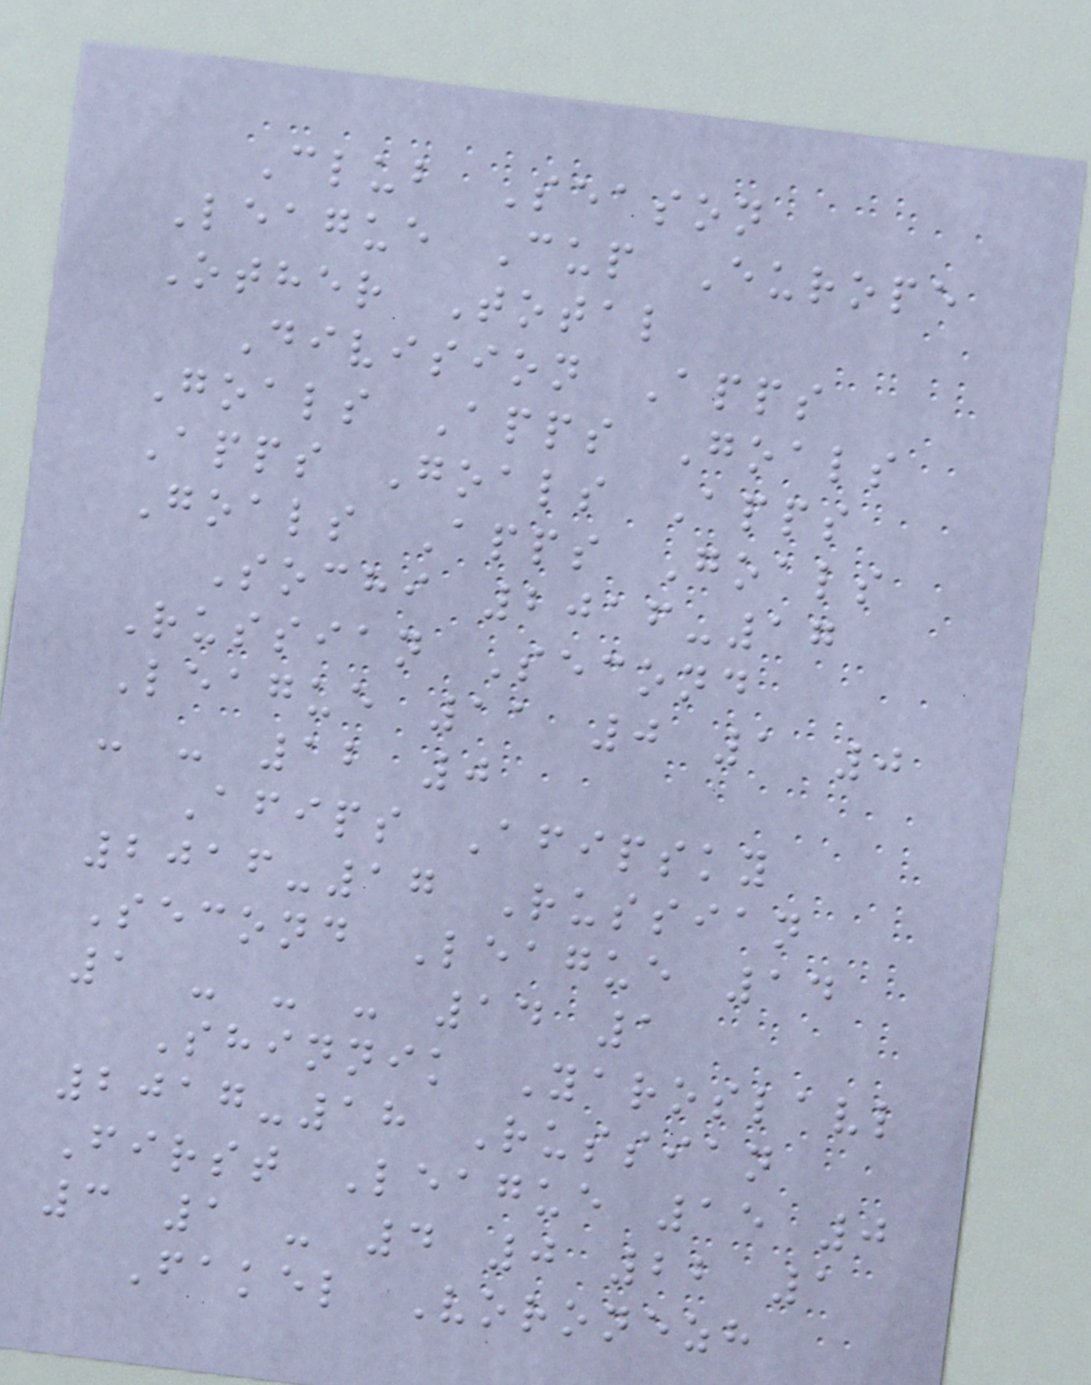Club Season
League Cup Europe
Other Total
Division Apps
Goals Apps Goals
Apps Goals Apps
Goals Apps Goals
Sochi 2016-17
Russian Second
League 11 0 1 0
- - 12 0
Afips Afipsky
2016-17 Russian
Second League 14
1 - - - 14 1
Shinnik Yaroslavl
2017-18 Russian
First League 15 0
3 1 - 4 0 22 1
Fakel Voronezh
